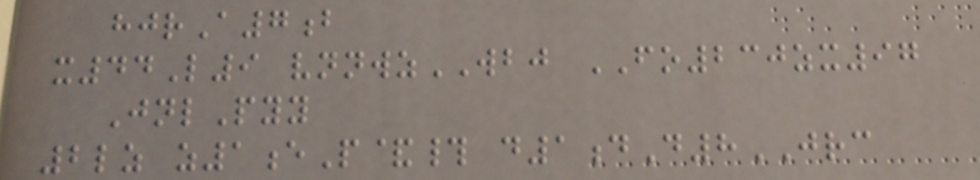hjrA7b
x44L9 vnnwzWBJ FO230zx97
JnlPyy
2lz z1eP&# d1dD8JRC
